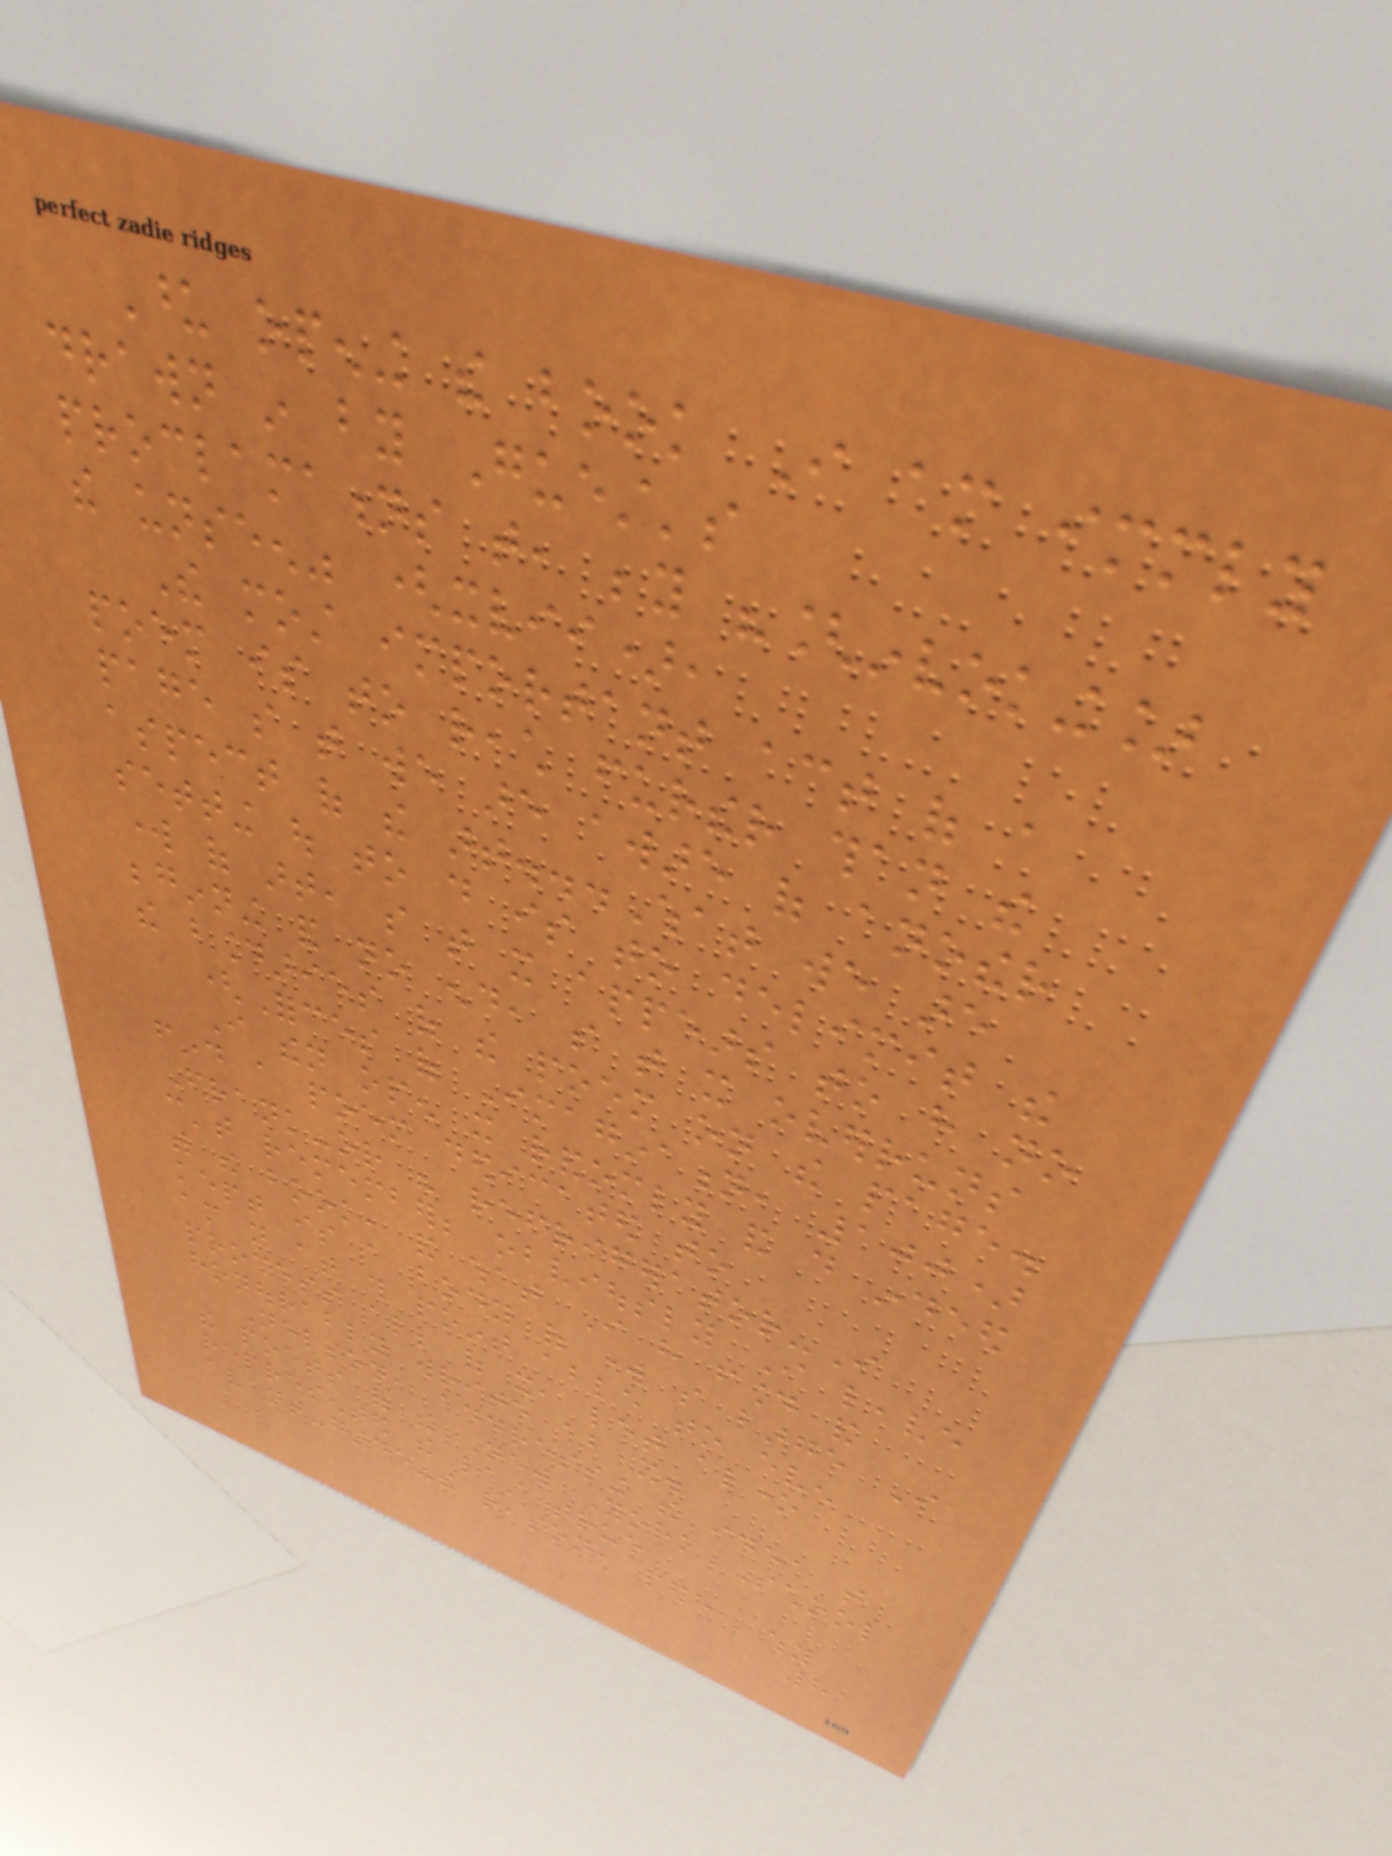Upon opening the book I am immediately
drawn in by Guest's
proclamations that, beyond "[invoking]
the unseen" (xvii),
The most important act of a
poem is to reach further than the
page so that we are aware of another
aspect of the art...What we are
setting out to do is to delimit the
work of art, so that it appears to have no
beginning and no end, so that it overruns
the boundaries of the poem on the page.
(Forces of Imagination, 100)
I then open it randomly and do indeed
find a poem dedicated to
Frank-or his refrigerator-I
can't remember; obviously I leave
with the book, and what I have found and
kept is a body of work so large I
am not at this point able to even
process all of it, let alone
honourably write about it.
Nelson, addressing the idea that
the poets of the New York School
represented the last true
avant-garde-the reason, perhaps, why
81
